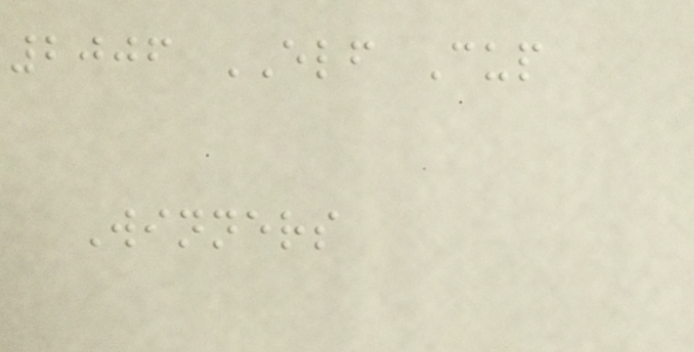2006 ELF Cup
Winners
